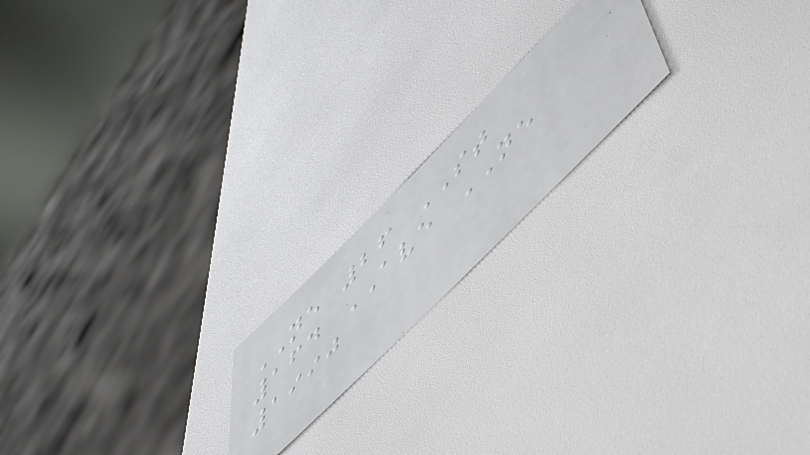NE 26 ST
164 AVE NE
1990
